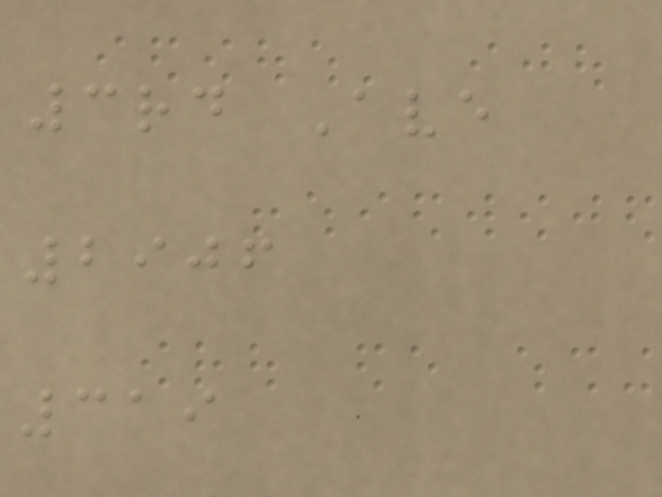3rd Ave
2906
319
